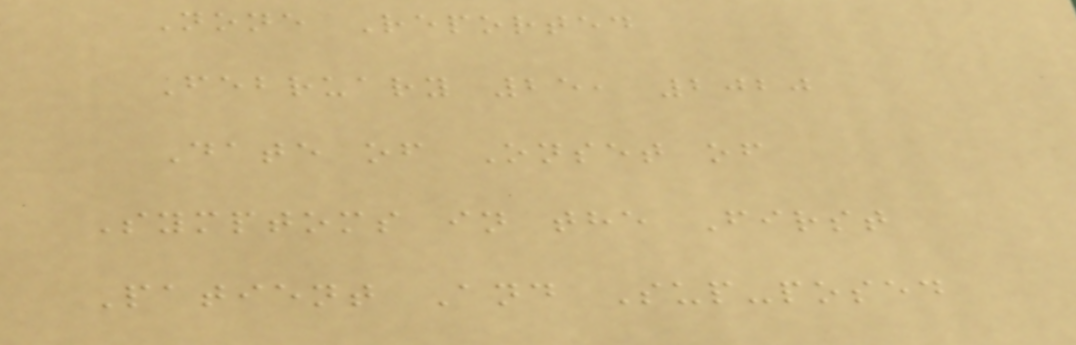None Reported
February 25, 2020
Date of Onset of
Symptoms in the First
Patient And Sup-posed
